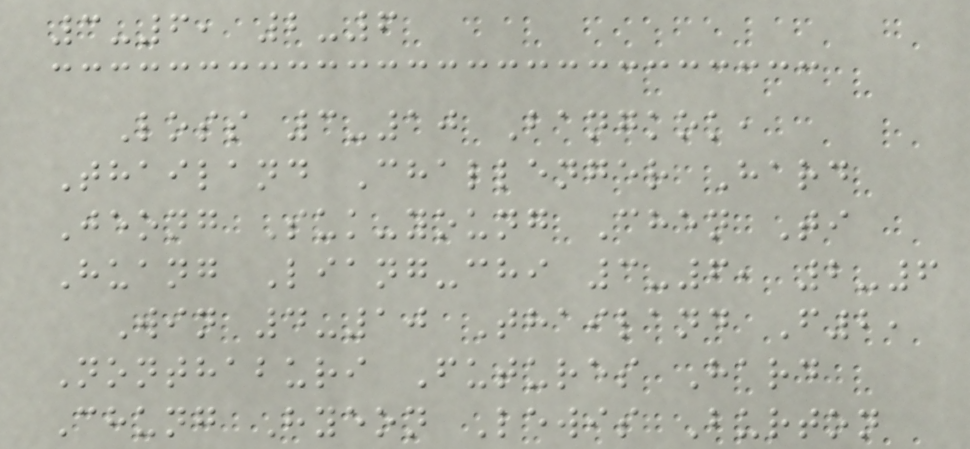3-6, 2-6
Loss 3-10 Bangkok,
Thailand Challenger Hard
Jeong Suk-young Chen Ti
Huang Liang-chi 3-6, 2-6
Win 4-10 Thailand F2,
Nonthaburi Futures Hard
Chung Hyeon Lewis Burton
